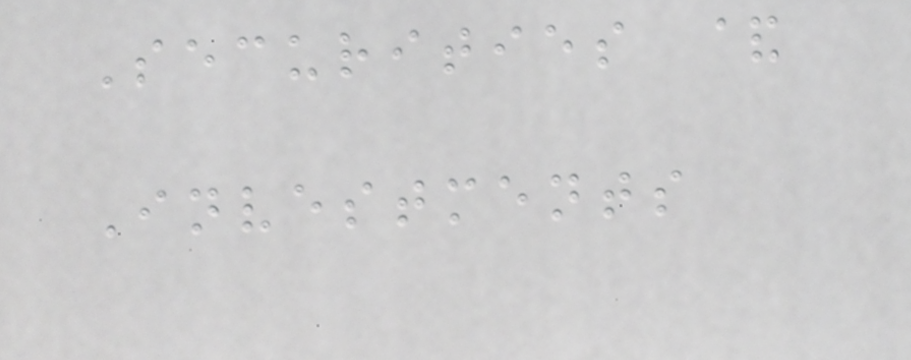Securities &
Investments
